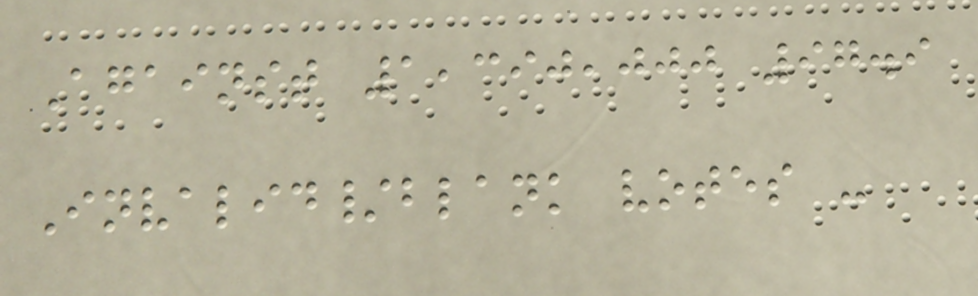Against 1,390,000 97.9
Invalid/blank votes -
